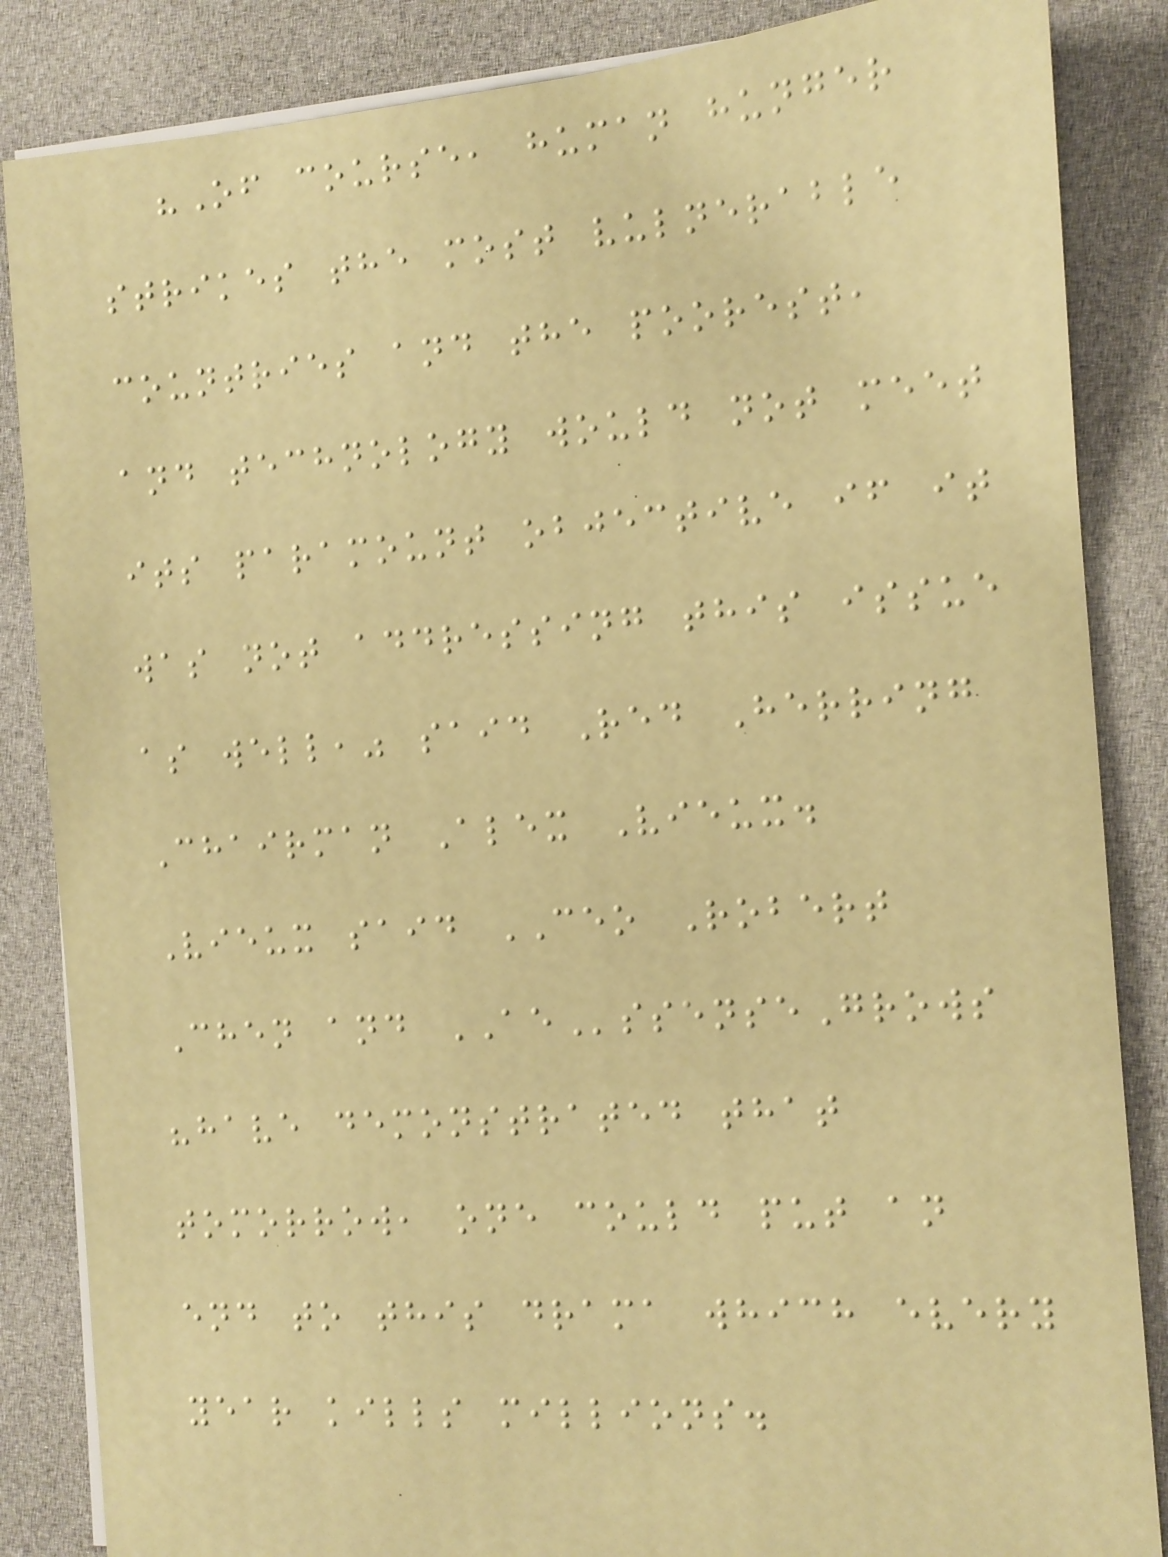"Of course, human hunger
strikes the most vulnerable
countries and the poorest,
and technology would not meet
its paramount objective if it
was not addressing this issue
as well," said Red Herring
Chairman Alex Vieux.
Vieux said CEO Robert
Chen and AEssenseGrows
"have demonstrated that
tomorrow, one could put an
end to this drama which every
year kills millions.
